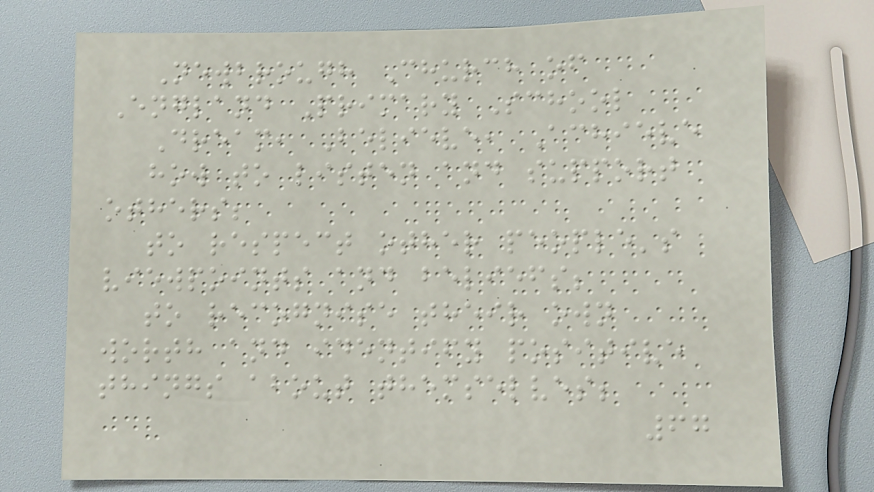Newbrough Church of
England Primary School
Dream, Believe, Achieve
how to listen and support
others;
to respect other people's
viewpoints and beliefs;
to recognise their own
worth and identify positive
things about themselves;
67
